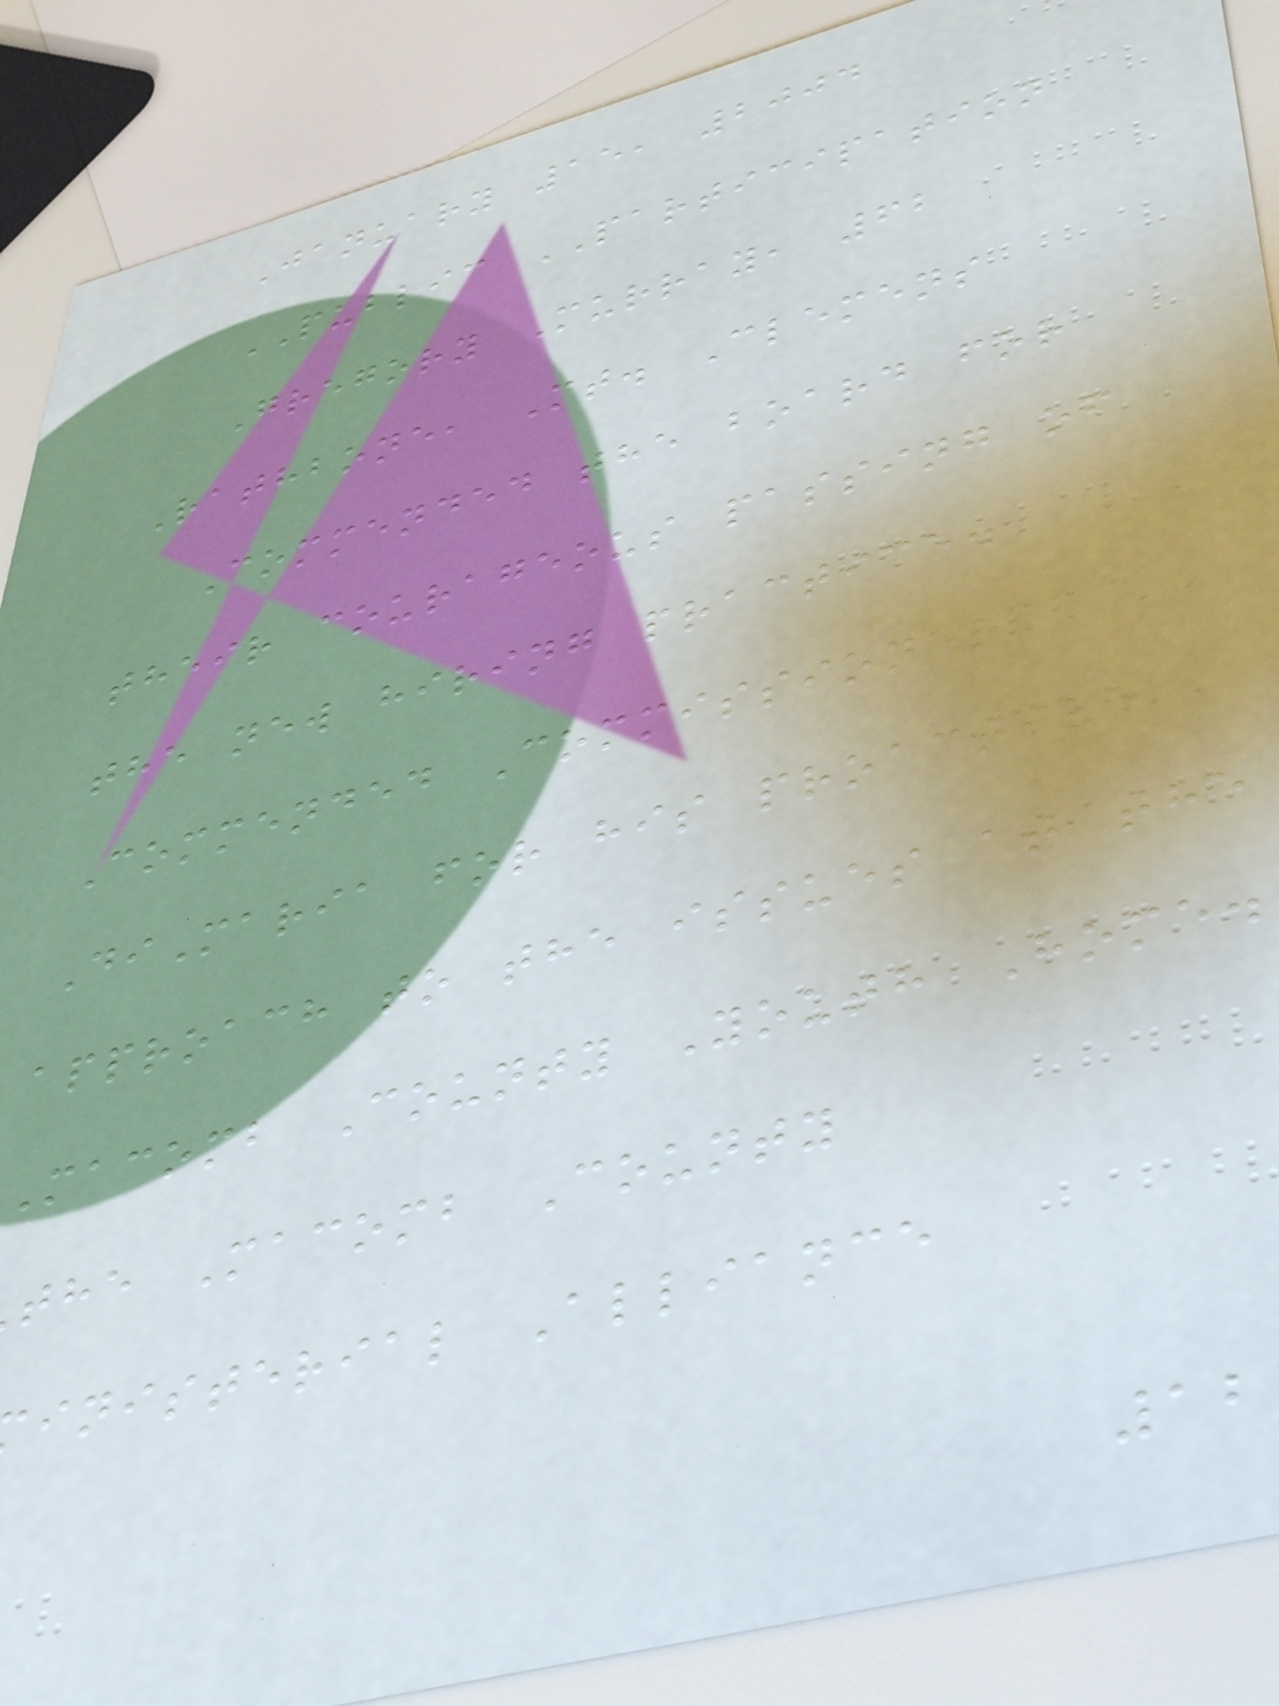January 15, 2004
PUBLIC PARTICIPATION
Gregory Murray, 62
Rathbone, Mt. Clemens
Commended the board for
their courageous passing of
the new hiring practice.
Commended Commissioner
DiMaria for his proactive
approach to the issues at the
Macomb County Youth Home.
the Macomb County
inisterial Alliance
